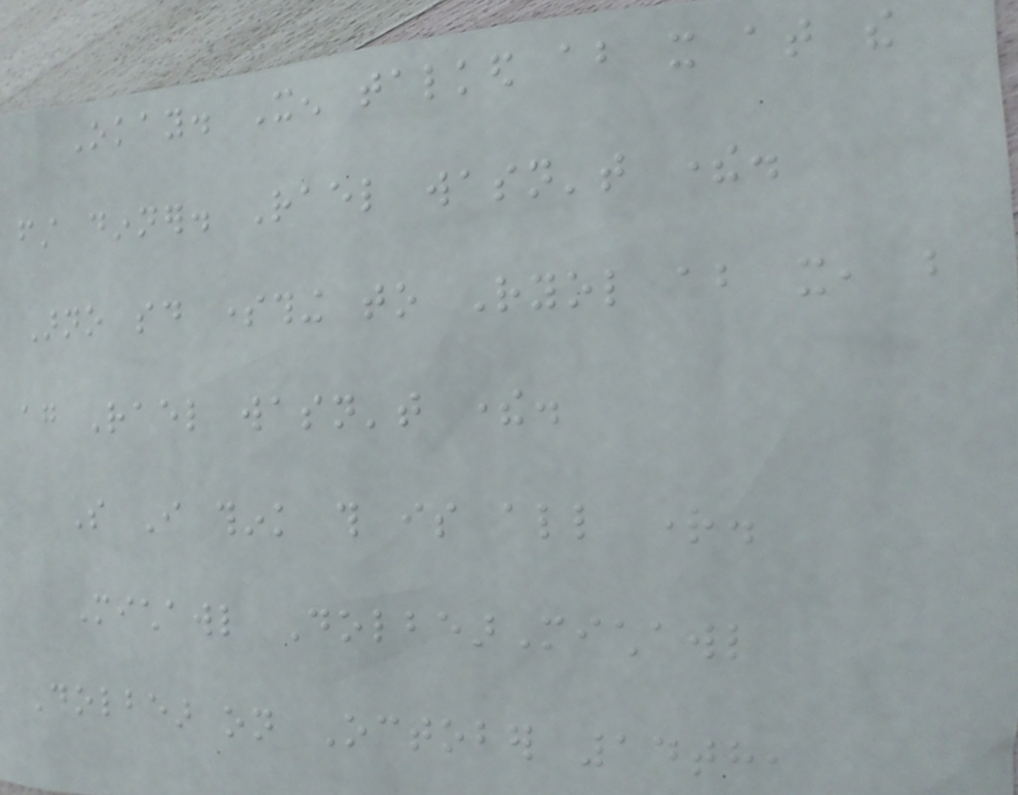Okay. Xen talked about it at the
first dinner. Rael wasn't there.
Arno said something to Ryol about it, but
again Rael wasn't there.
So I think this is all right.
Michawl DolbearMichawl
Dolbear on October 14th,
